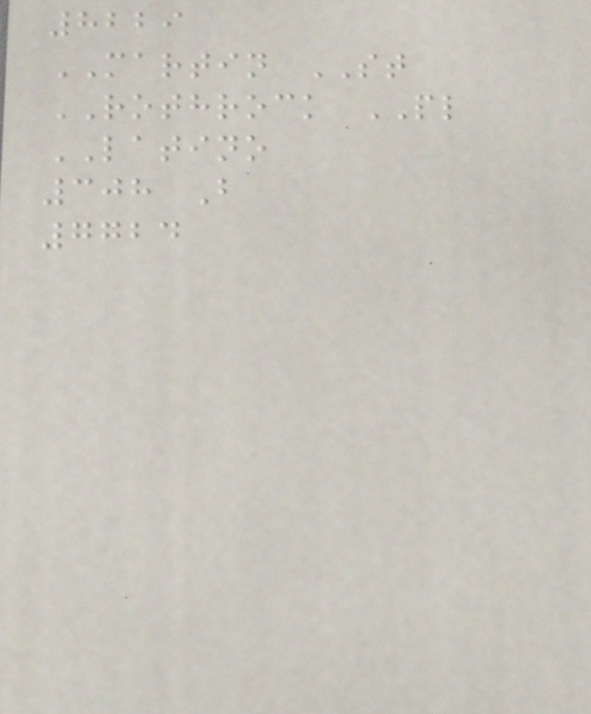8229
MARTIN ST
ROTHROCK PL
LATINO
308 B
7724
